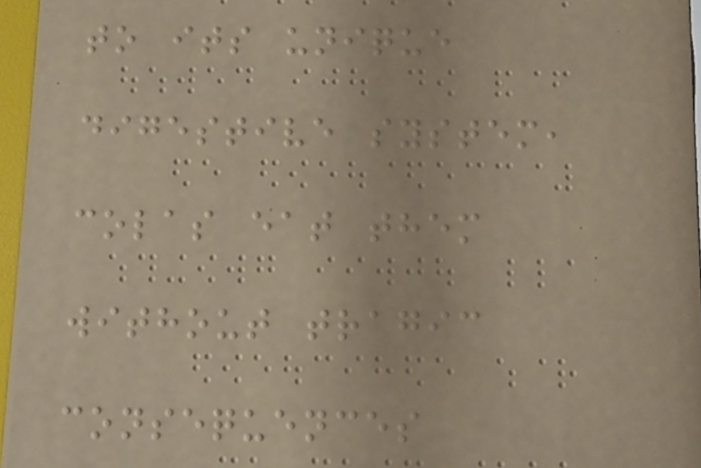to its unique
digestive system,
colas eat them
without tragic
consequences
